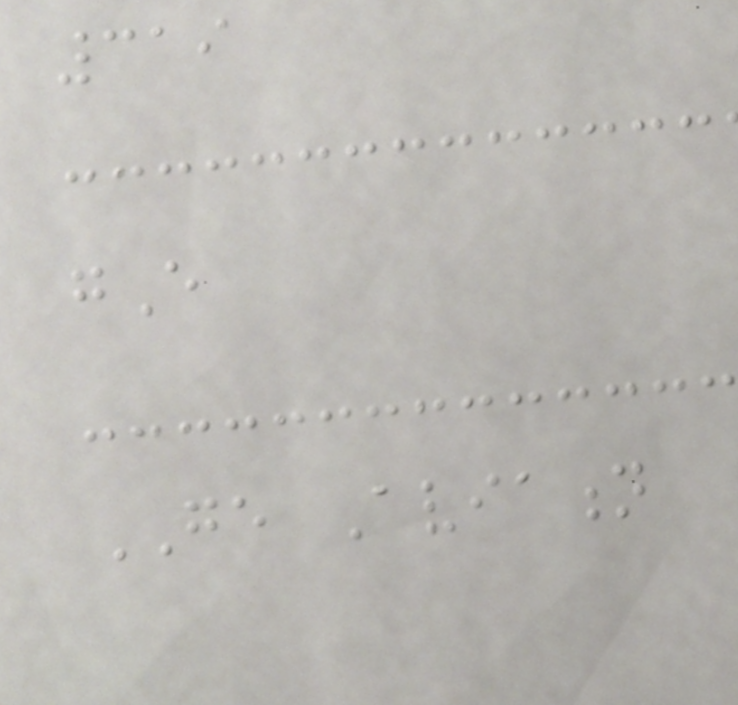319
gE
GE Aviation
